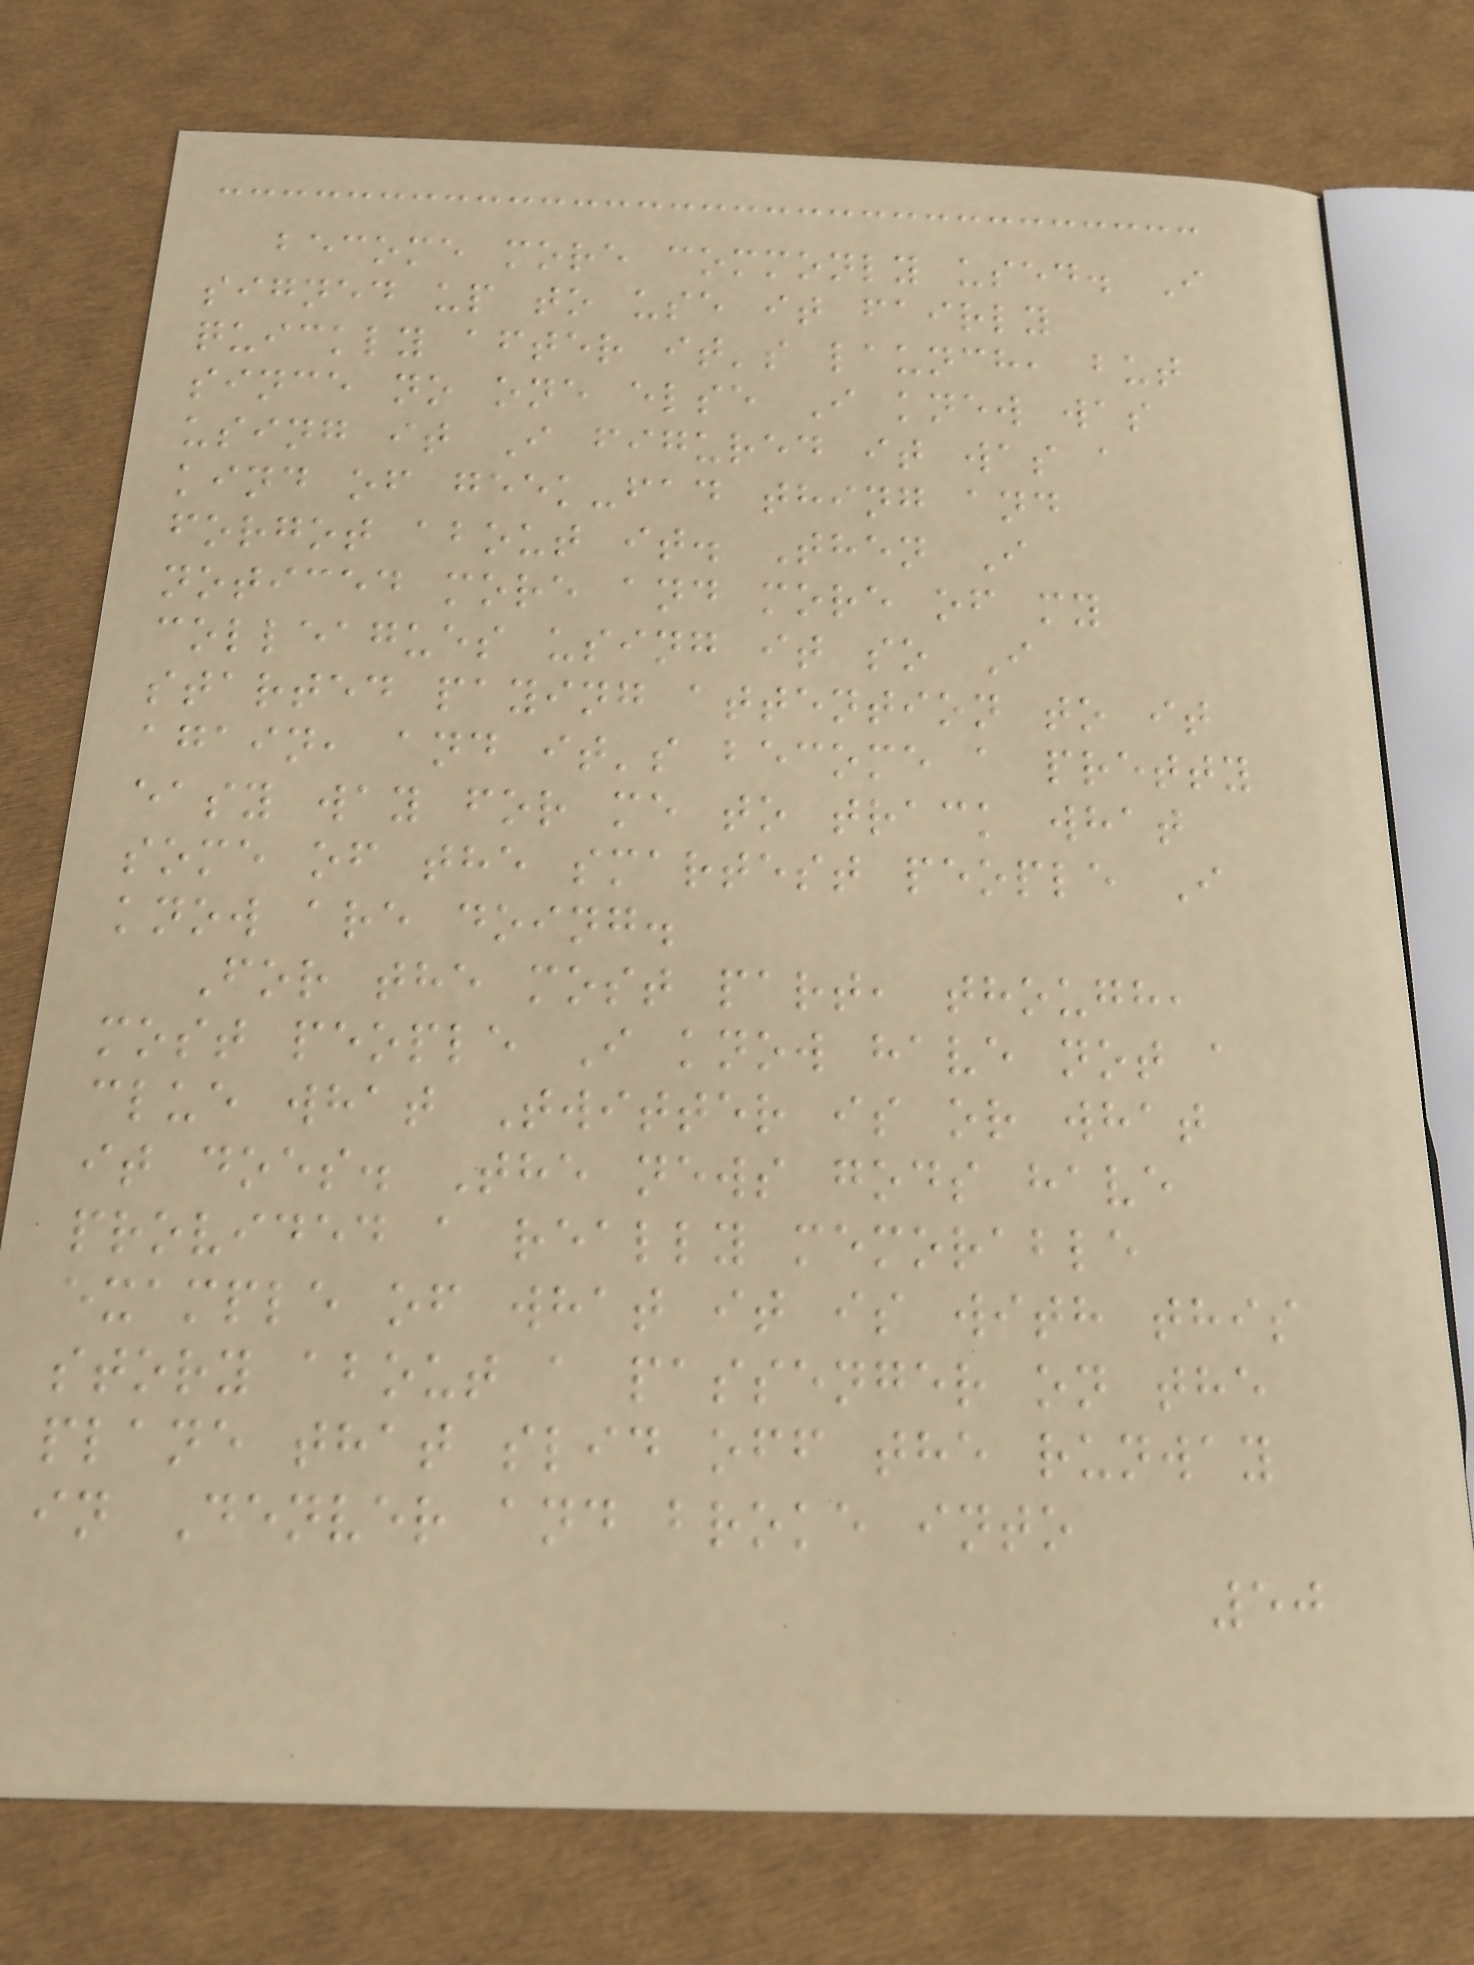become more commonly used. I
signed up to use it fairly
quickly after it's launch, but
since no one else I knew was
using it I figured it was a
kind of geek-fad thing and
forgot about it. Then I
noticed more and more of my
colleagues using it so I
started paying attention to it
again, and it's become a pretty
easy way for me to track what
some of the smartest people I
know are doing.
For the most part, though,
most people I know have not a
clue what Twitter is or what
it does. The news gods have
provided a really memorable
example of what it is with this
story about a passenger on the
plane that slid off the runway
in Denver and broke into
50
